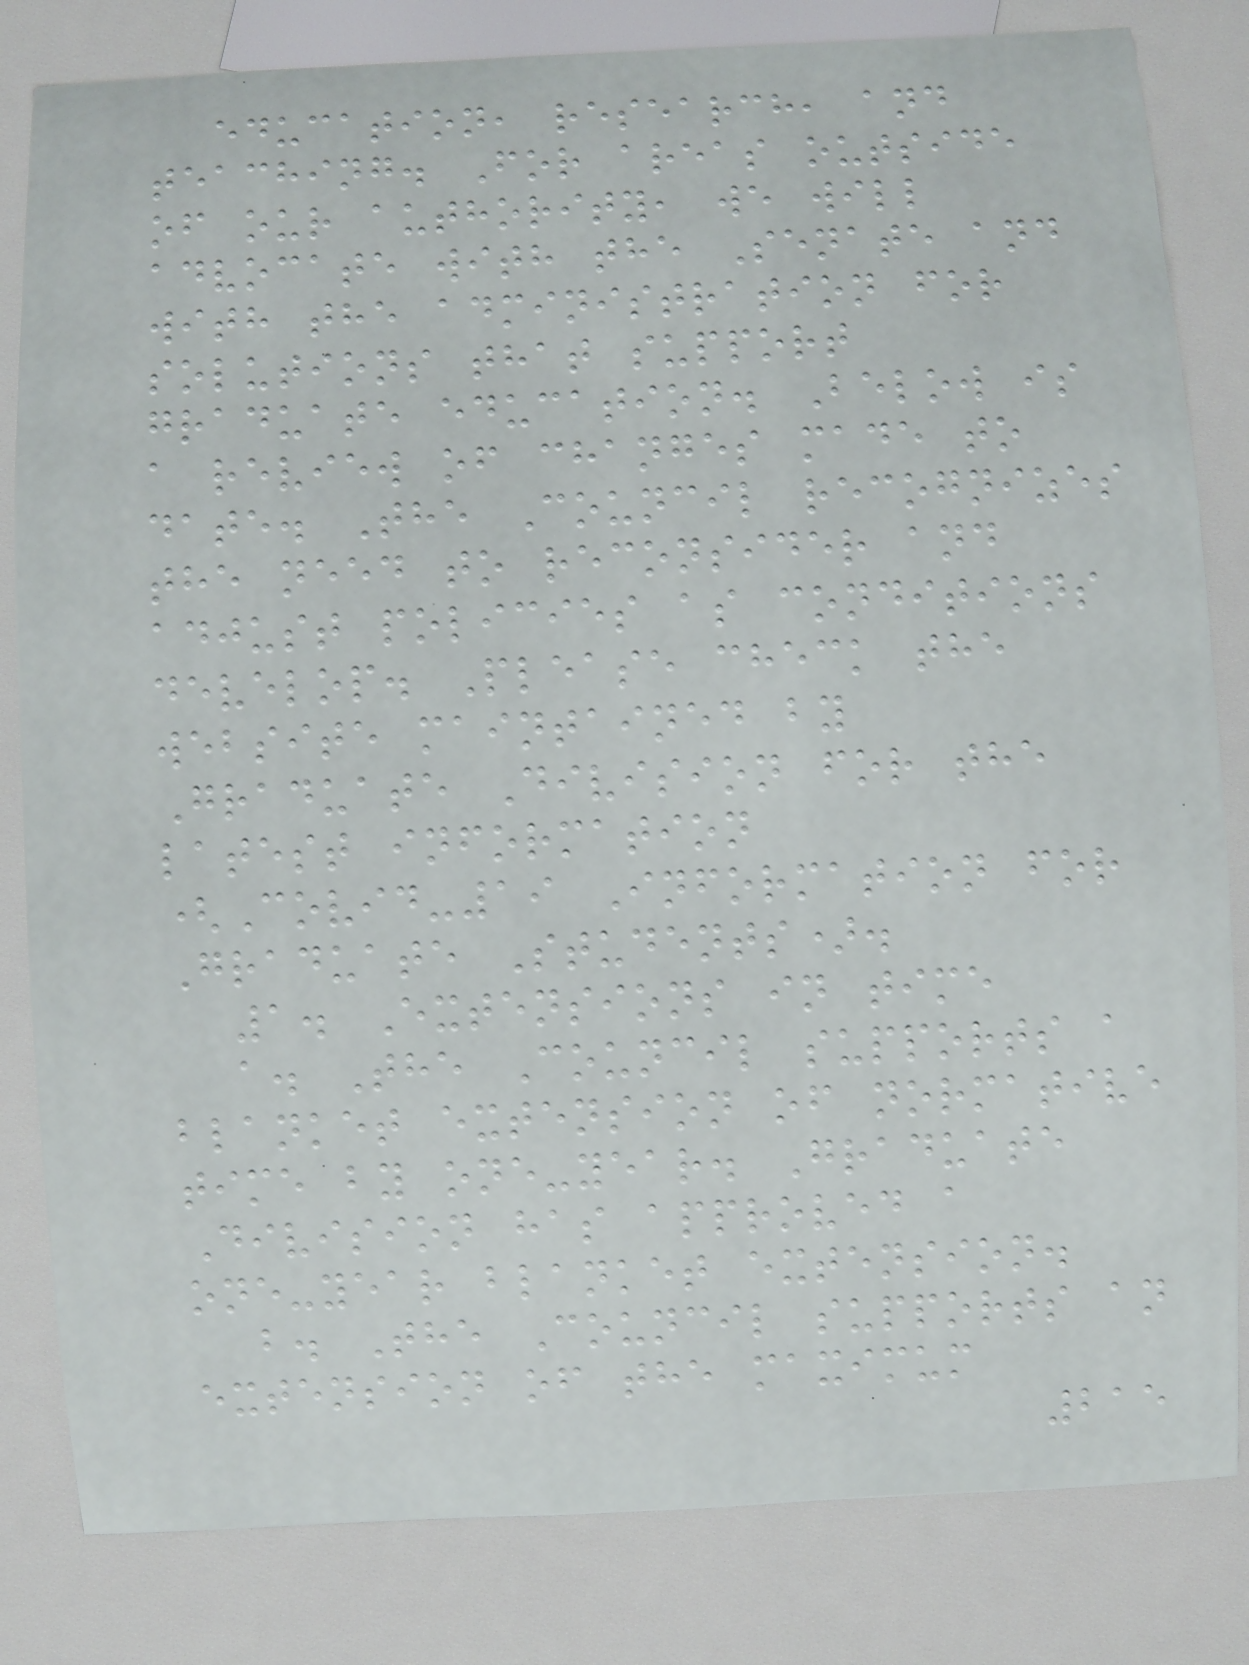education, research, and
teaching. For areas outside
of our authority, we will
advocate with the Senate and
with the administration for
solutions that support
graduate education. Below is
a review of changes made to
date. The Council recognizes
the need to reconsider and
adjust policies as conditions
develop. Please check the
website maintained by
Graduate Division for the
latest information
(Covid-19 Information for
Graduate Students).
1. Extensions in time
a. The Council supports a
blanket extension of normative
time by one-year. Graduate
Division has approved a
one-year blanket extension.
b. The Council supports an
extension of the maximum
215
